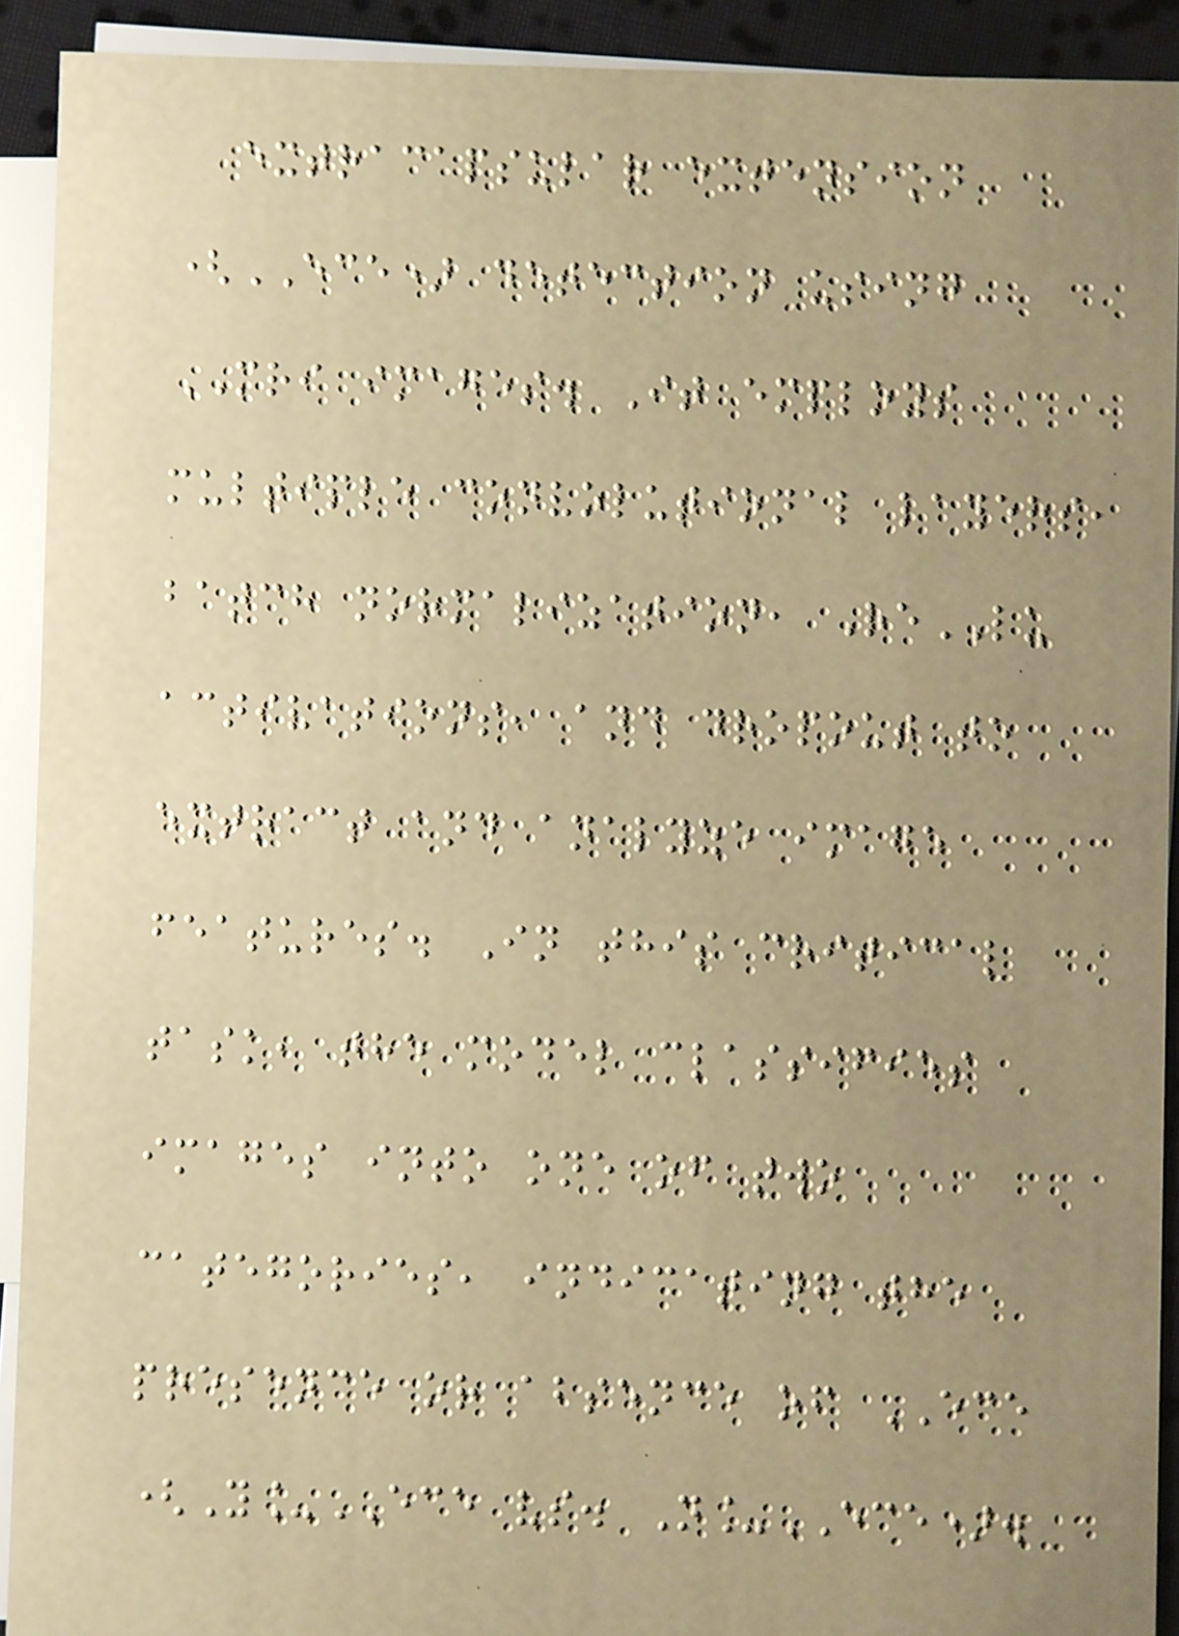extracapsular extension
(ECE) detection using
MRI images. It employs
multiple convolutional layers,
batch normalization, ReLU
activations, and dropout to
extract and analyze image
features. In this critical
task, the model classifies
images into one of two
categories, indicating the
presence or absence of ECE
(Y_ECE vs. N_ECE).
